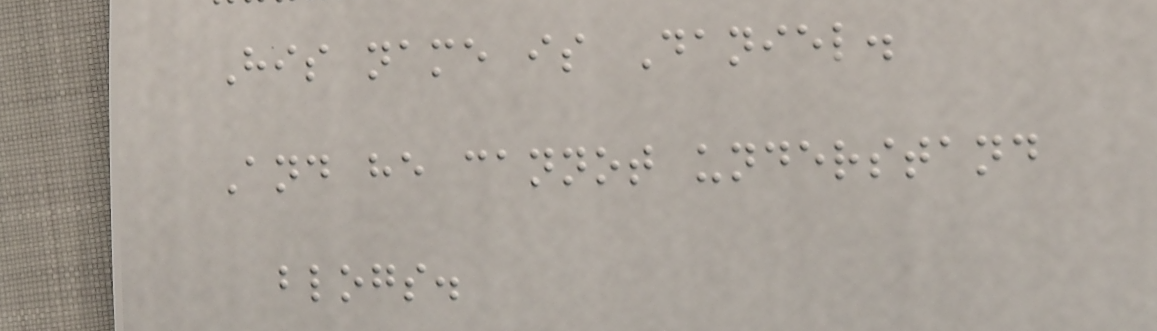His name is Daniel.
And he cannot understand
blogs.
